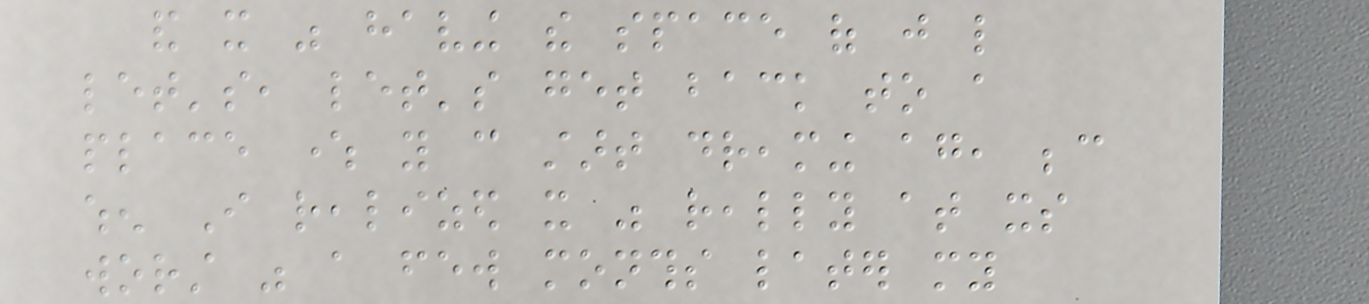and it was having the space of just like
let's, let's get back to a
place where you can start dreaming again, because
when I realized it was really at its
worst was a few months later my
